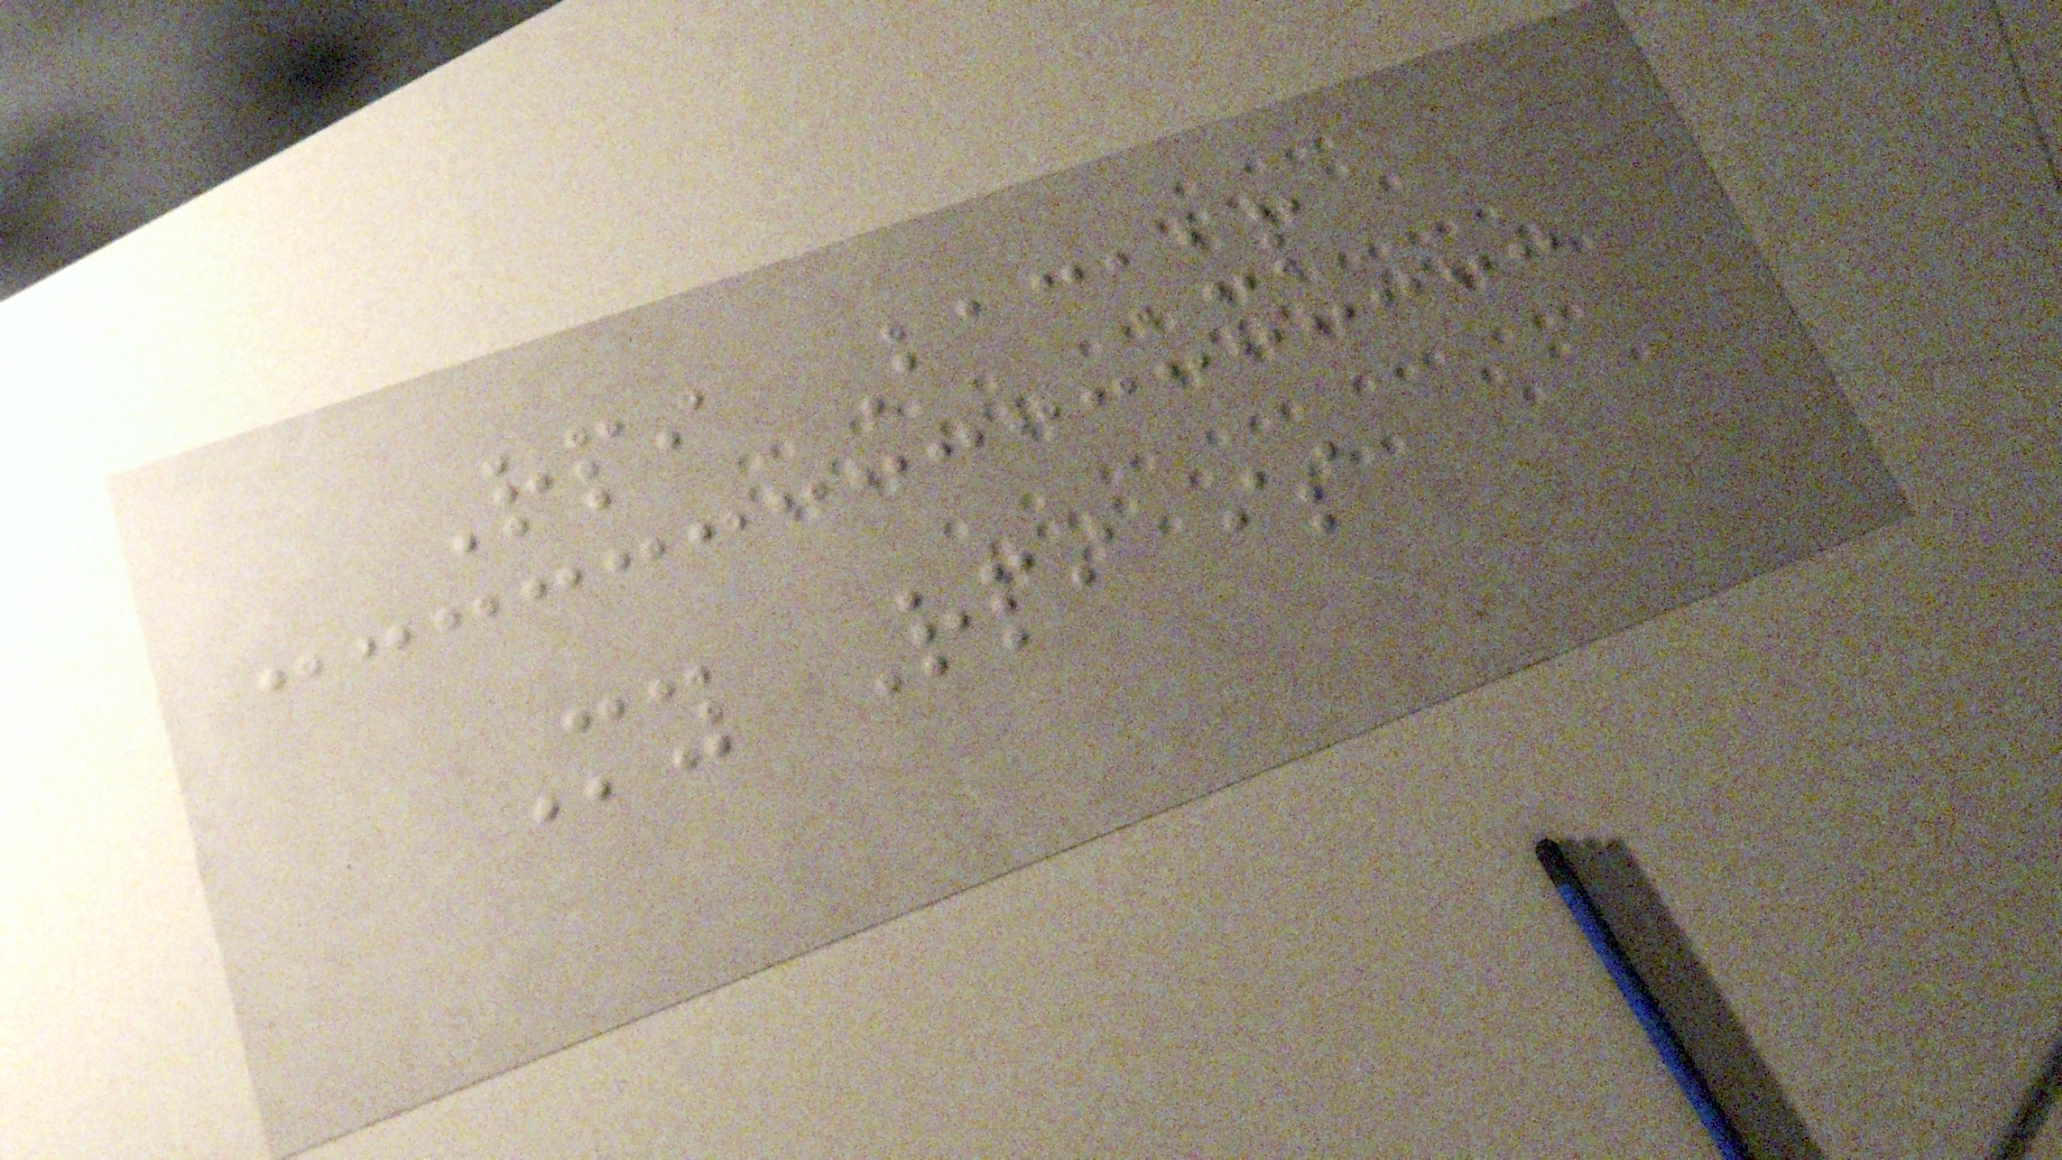Rpi Backup
My Rpi is
